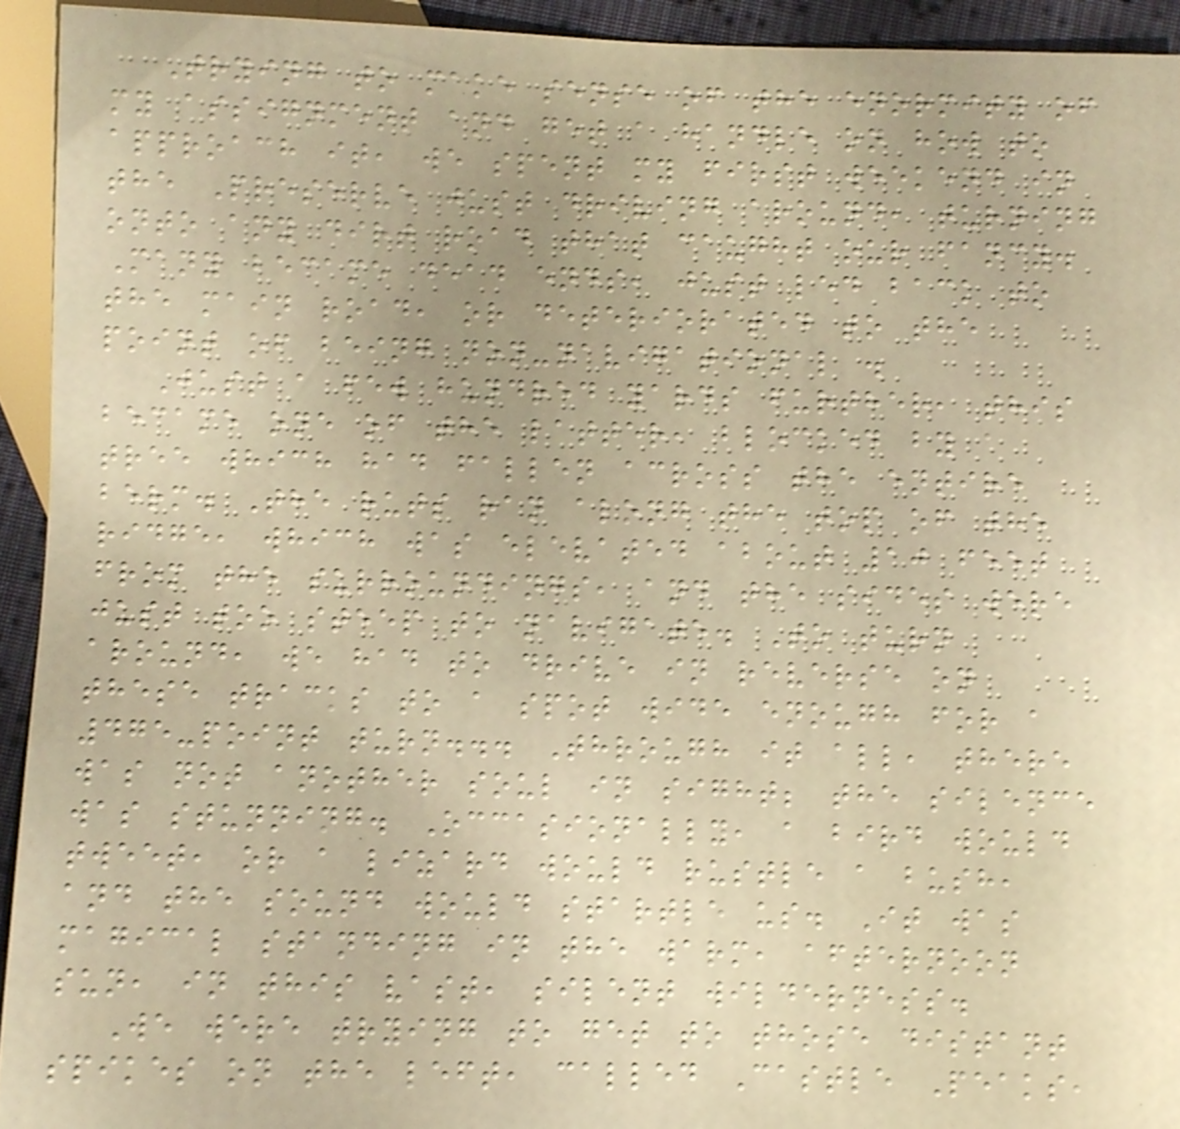Trying to make sense of the enormity of
my assignment and get a handle on how to
approach it, we spent my first weekend in
the Preserve just driving around, turning
onto any dirt road that caught our fancy.
Many became dead ends, just led back to
the main road, or deteriorated to the
point of being non-navigational .
Just a few hundred yards further, this
became one of the latter, blocked by a
tree which had fallen across the entire
berm. The ruts ran along the top of the
ridge, which was elevated about 10 feet
from the surroundings, and the sides were
just too steep to navigate. To turn
around, we had to drive in reverse on
these tracks to a spot wide enough for a
475-point turn... Through it all, there
was not another soul in sight; the silence
was stunning. Occasionally, a bird would
tweet, or a lizard would rustle a bush,
and the sound would startle us. It was
magical standing in the warm, afternoon
sun, in this vast, silent wilderness.
We were trying to get to those distant
spikes on the left, called Castle Peaks,
